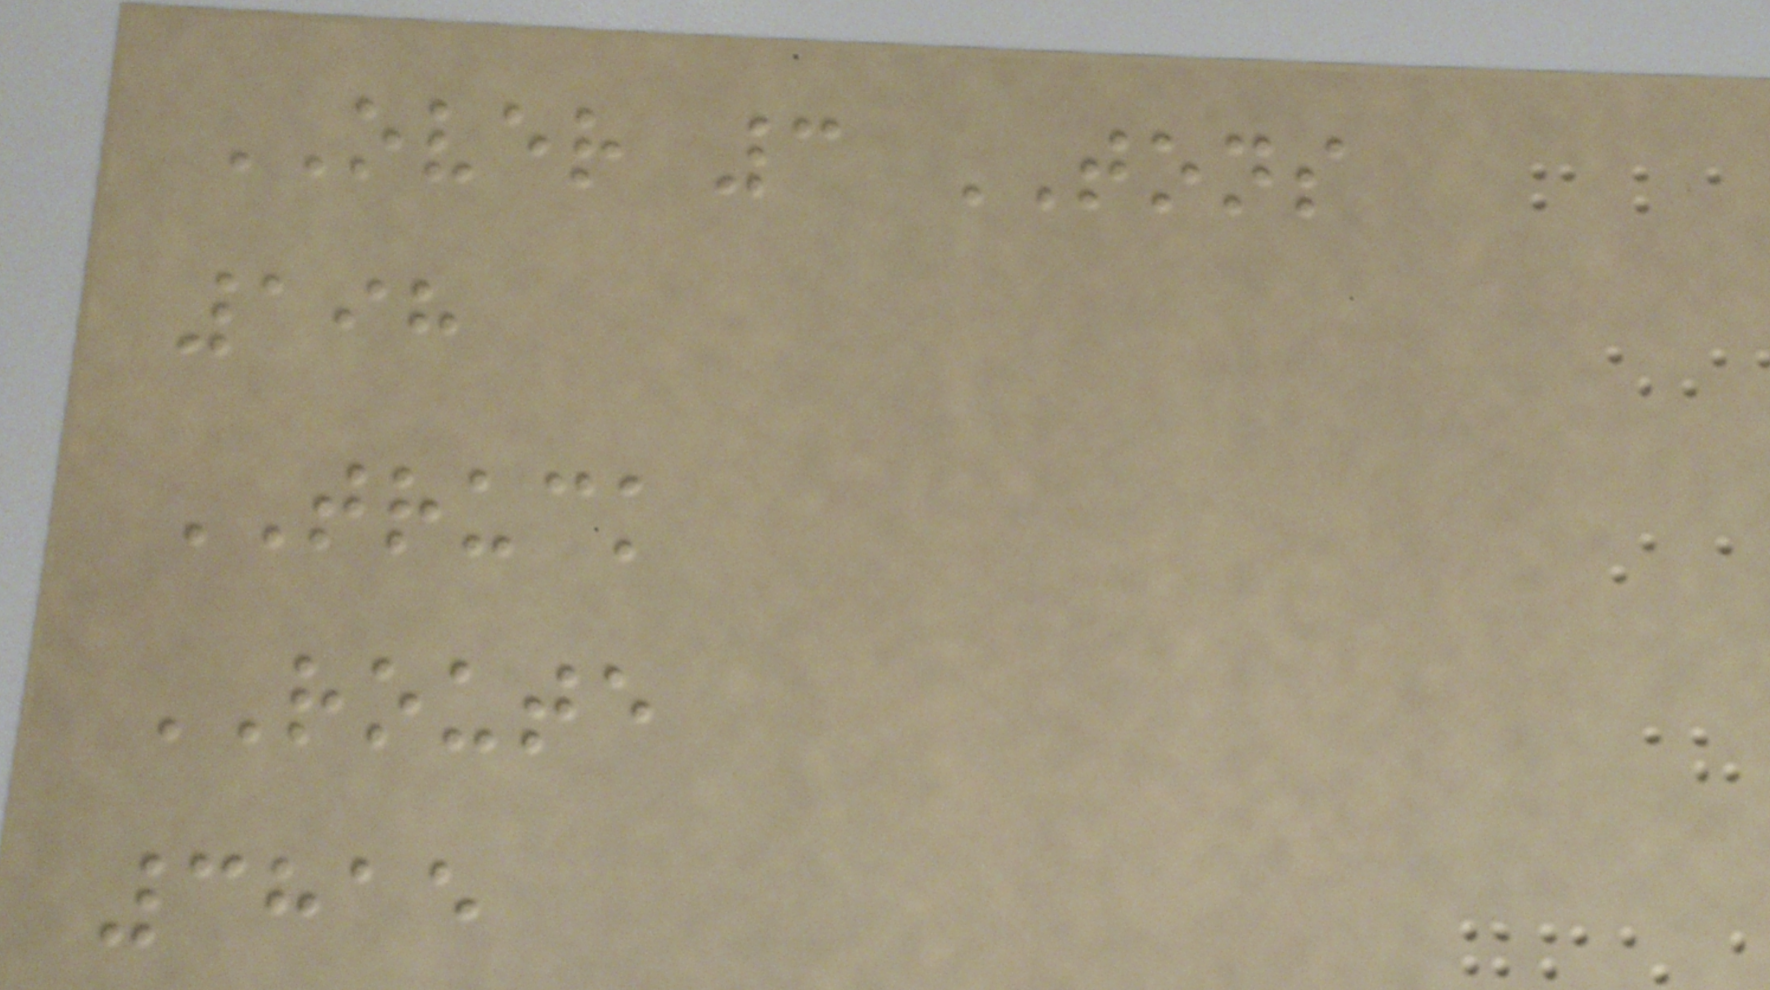OVER 3 TONS
198
TRUCK
ROUTE
3815
